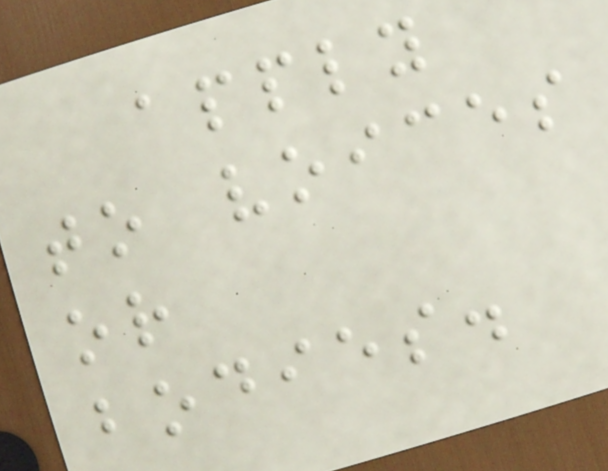apply
to voices
or
bodies.
